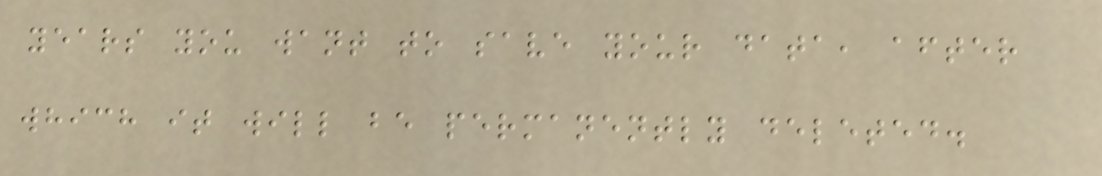years you want to save your data, after
which it will be permanently deleted.
